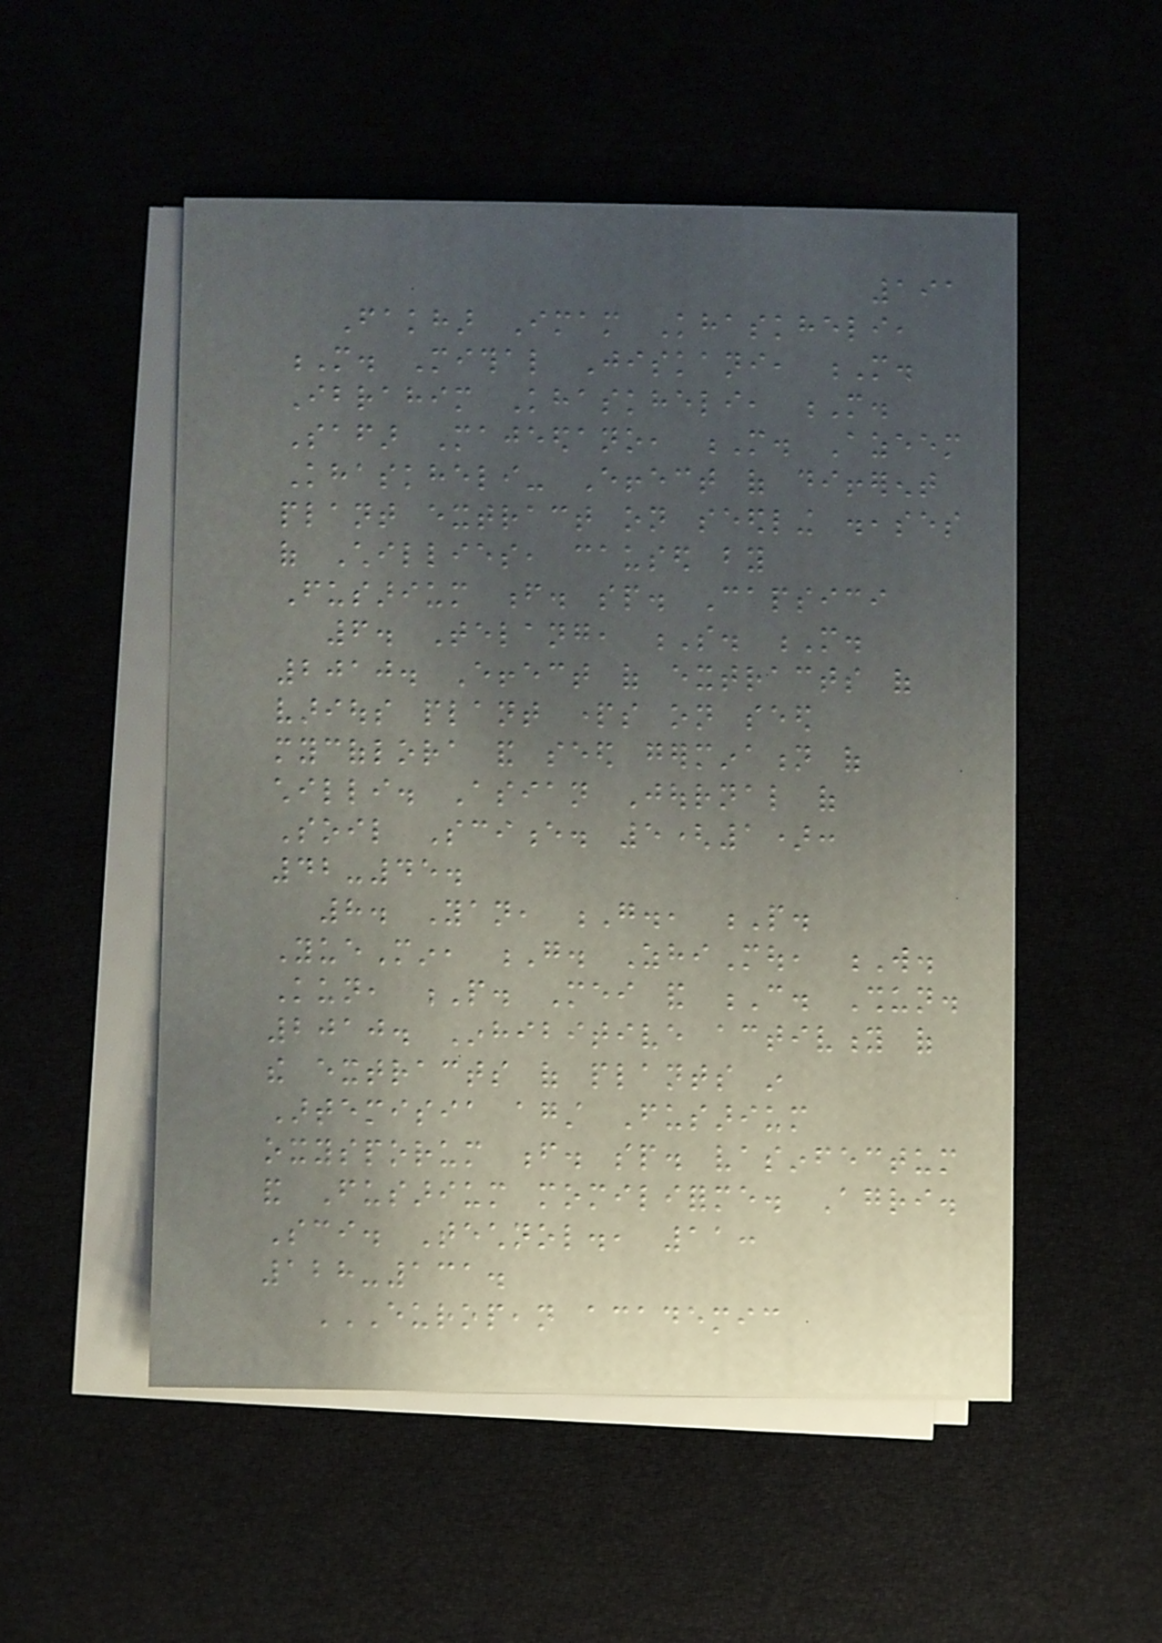191
Fakhar Imam Khaskheli,
M. Mithal Jiskani, M.
Ibrahim Khaskheli, M.
Safar Majeedano, M. Azeem
Khaskheli- Effect of different
plant extract on seedling diseases
of Chillies, caused by
Fusarium f. sp. Capsici
6. Telang, S. M.
2010. Effect of extracts of
various plant parts on seed
mycoflora and seed germination of
chilli. Asian Journal of
Soil Science. 5(1):
42-45.
8. Yan, G., P.
YueMin, G. ZhiMou, W.
Kun, P. Mei and C. Shun.
2010. Inhibitive activity of
the extracts of plants in
Artemisia against Fusarium
oxysporum f. sp. vasinfectum
and Fusarium momiliforme. Agri.
Sci. Technol., 11:
128-131.
EUROPEAN ACADEMIC
